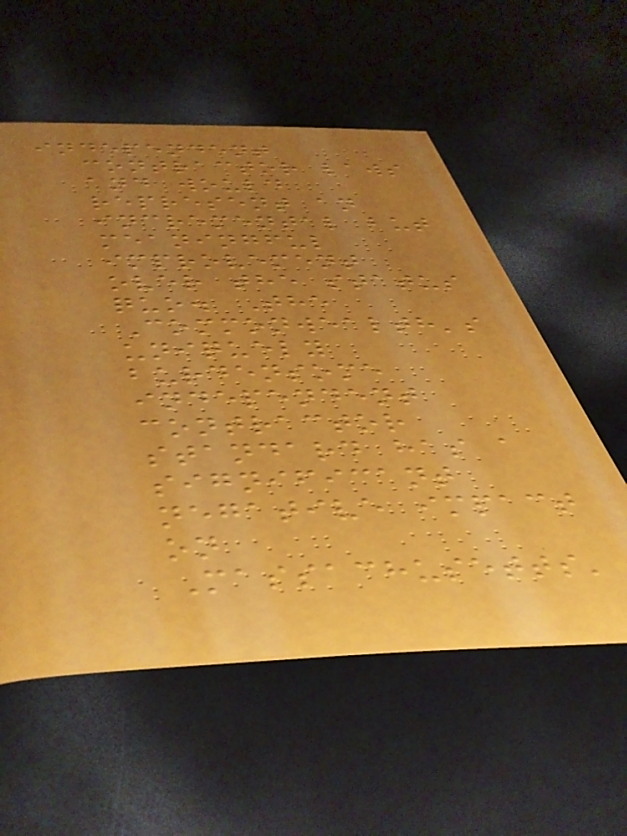independent
contractor laws
and would
represent an
incremental but
meaningful
improvement
over the status
quo. The
Commonwealth's
uniquely
burdensome
independent
contractor
standard has a
significant
negative impact
on
Massachusetts'
